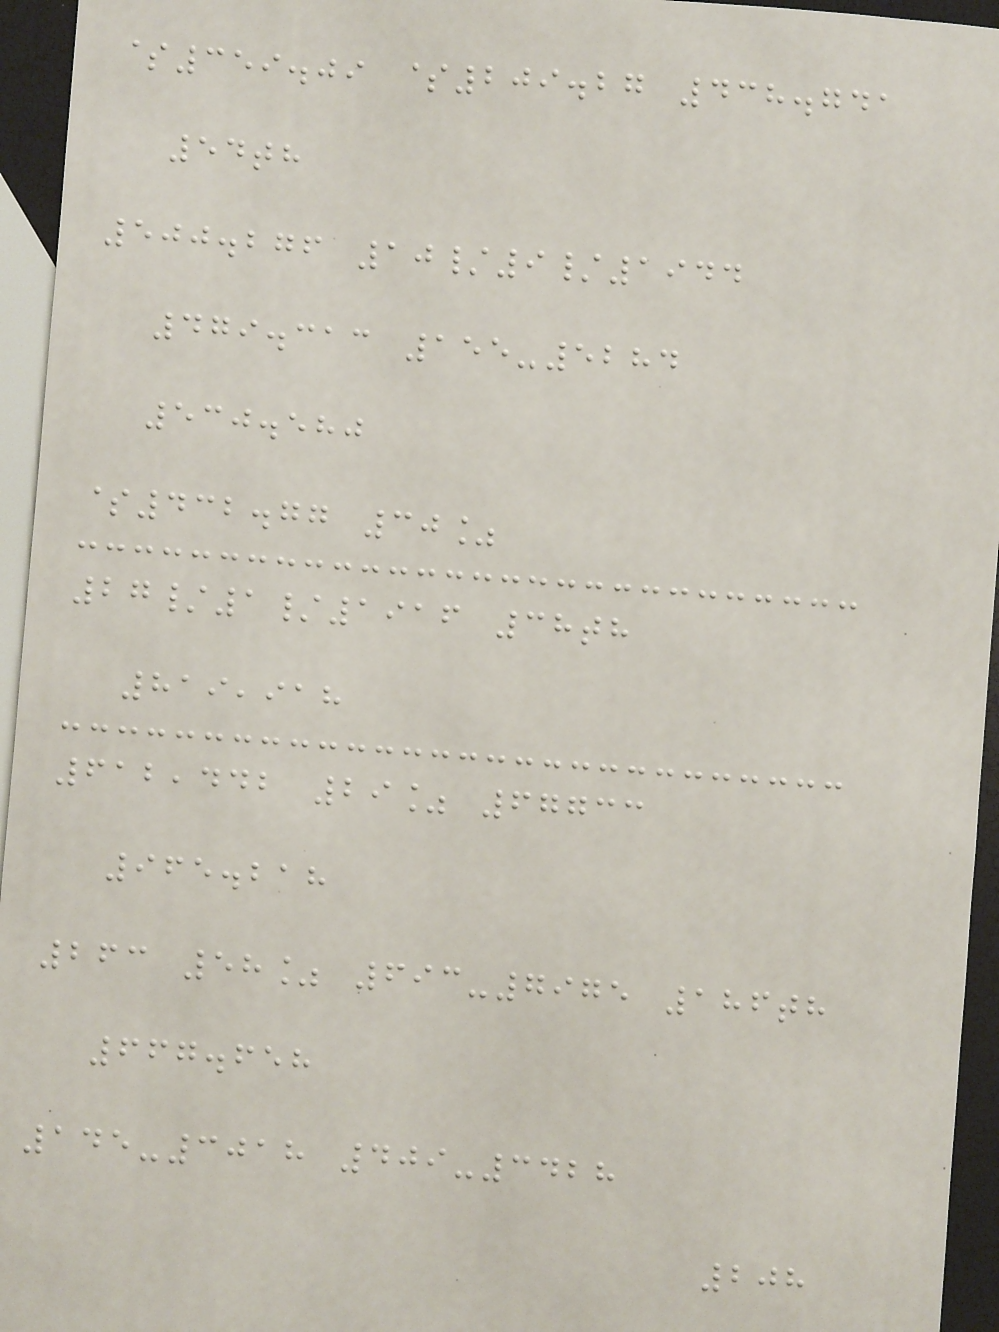$359.09 $209.27 438.741
54th
500.276 10/9/1944
479.313 155-5284
530.580
$432.77 30%
27/1/1916 38th
819,918
612,442 29% 67733
965.218
263 58% 693-7975 186th
667.658
145-3018 409-3428
208
